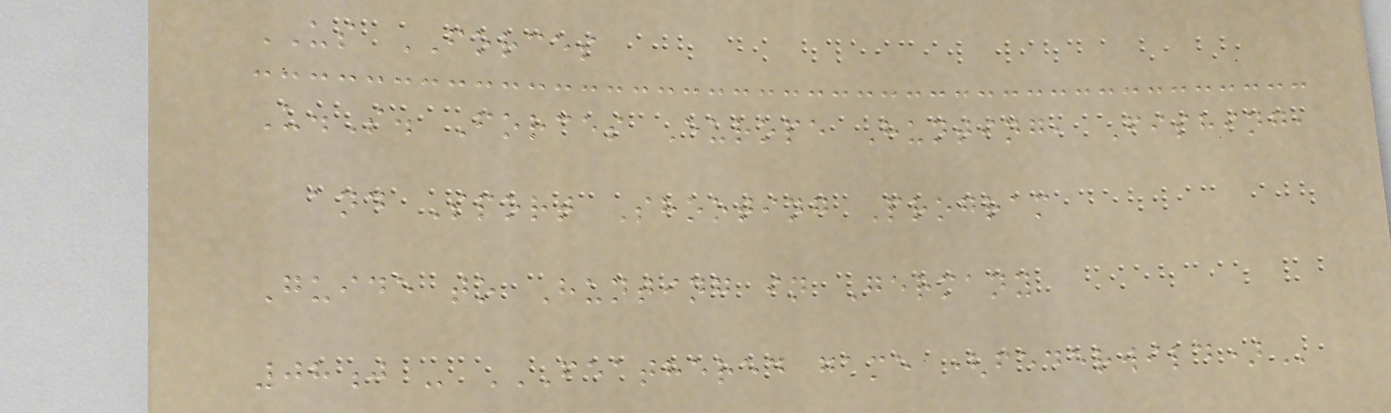US FORCES
U.S. Forces Europe Hunting, Fishing,
and Sport Shooting Program
Guide to Hunting in Germany
08j - FEATHERED GAME (FEDERWILD)
